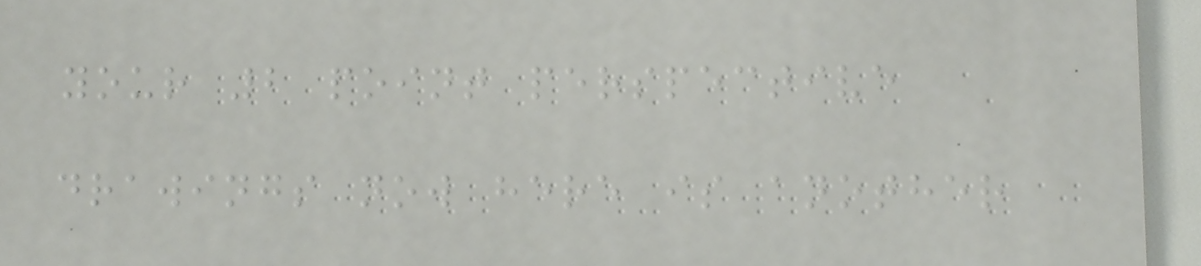your 2 point perspective
drawings now here is another
